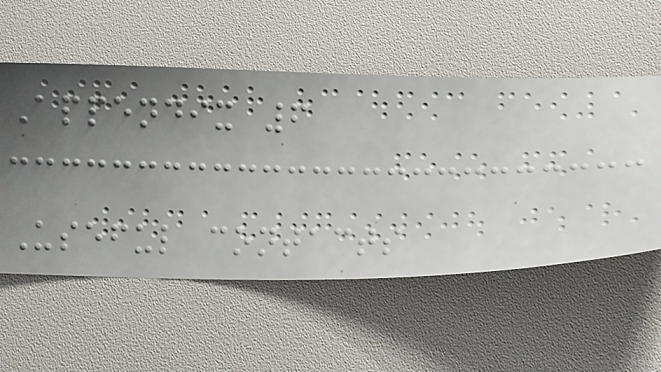Appendix 6
Useful contacts
